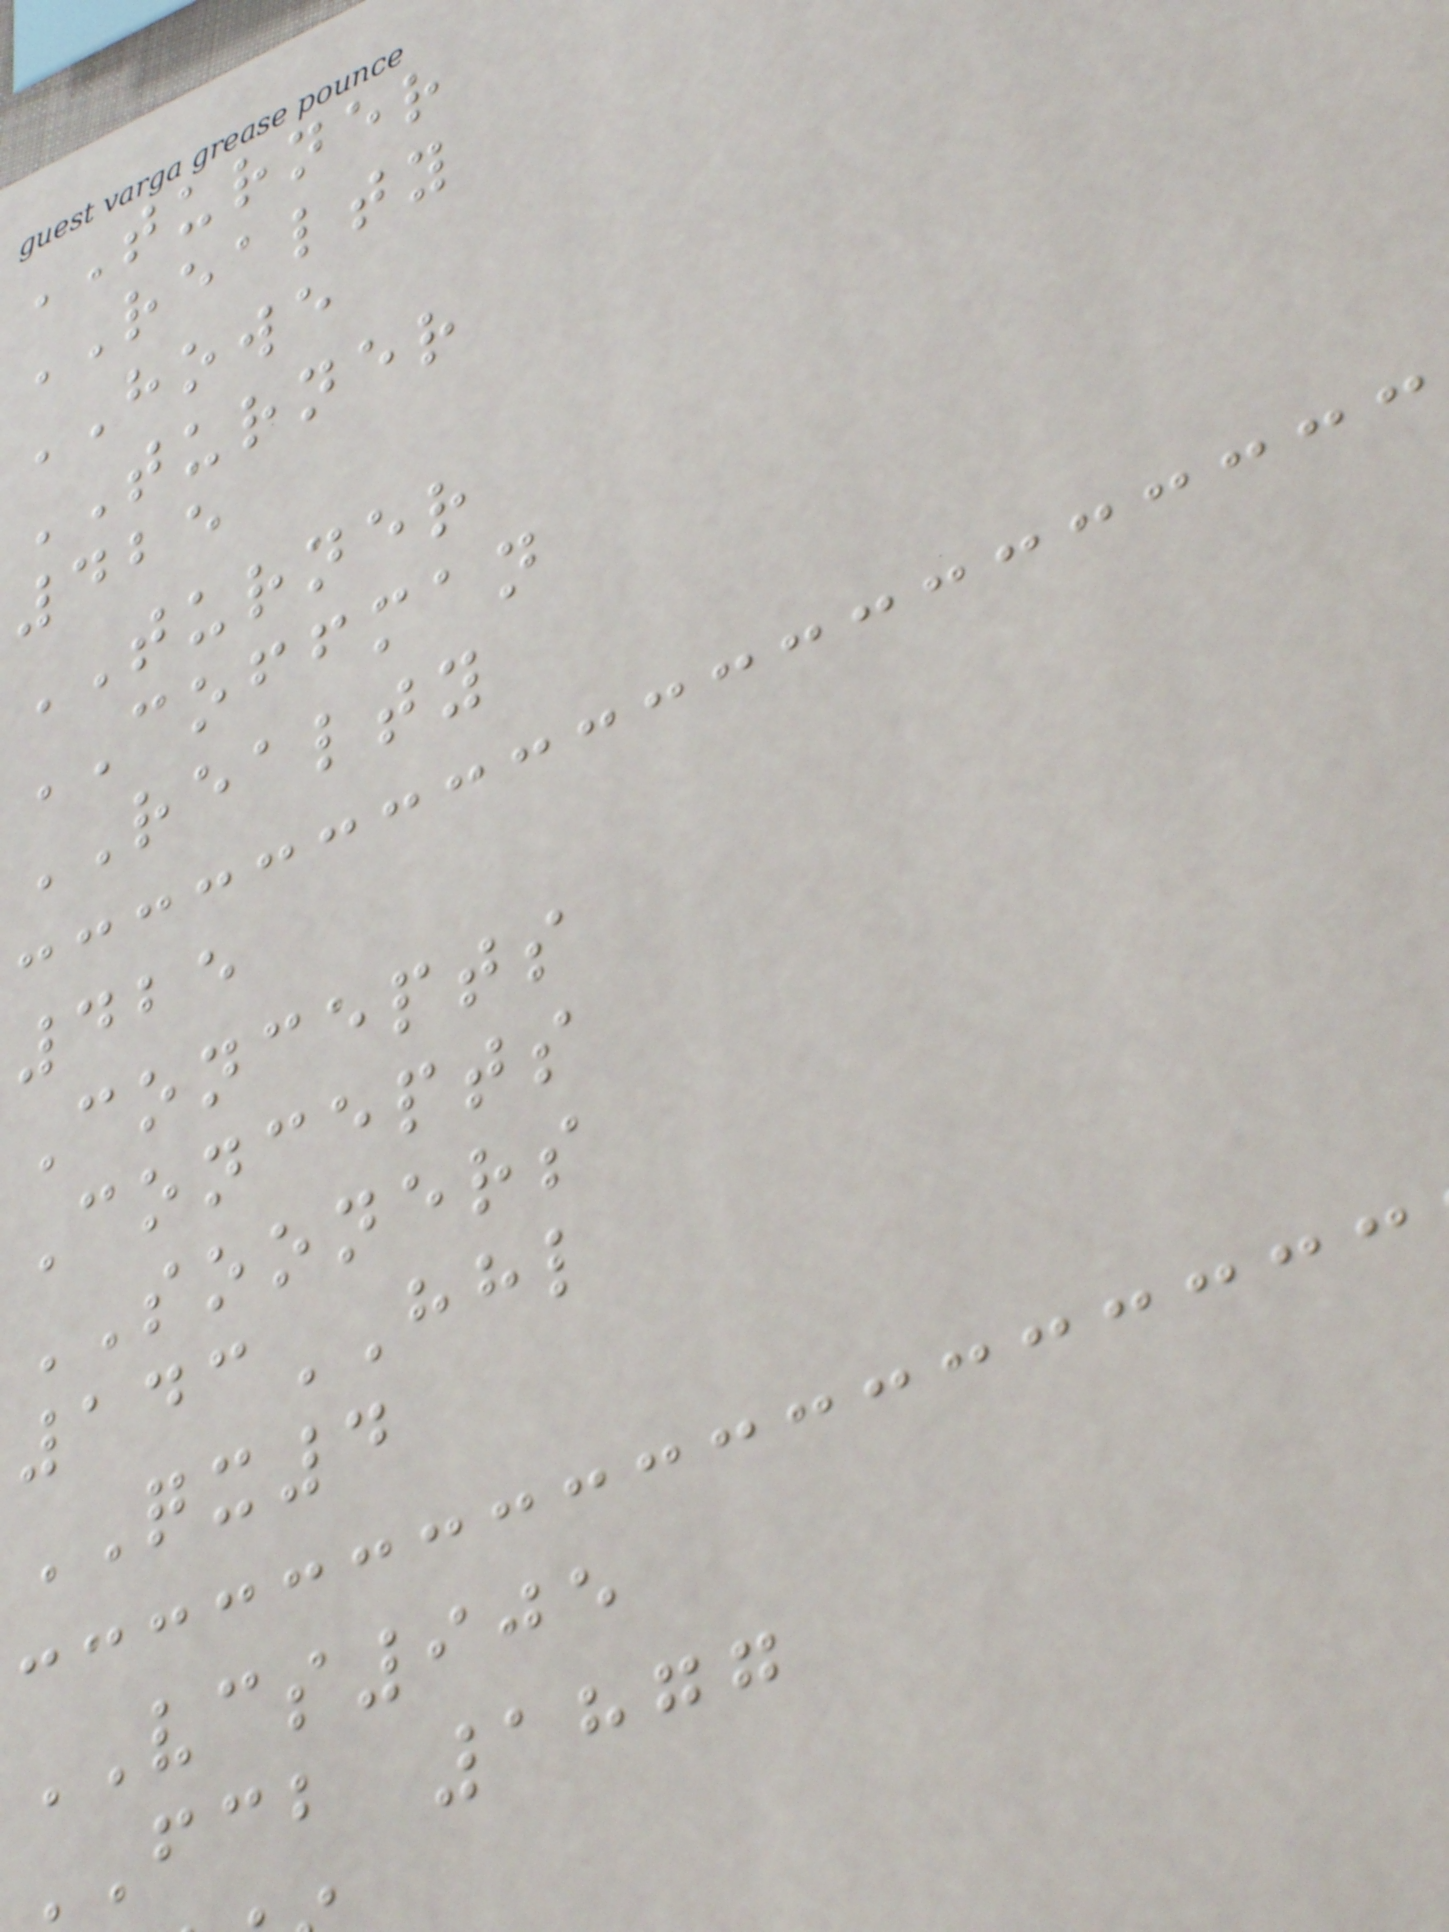TURNER
REALTY
HOWE
TURNER
425
TURNER
COFFMAN
REALTY
425
Concepts
Concepts
SOONERS
143HHL
QX4
VCS905
FCB 1877
